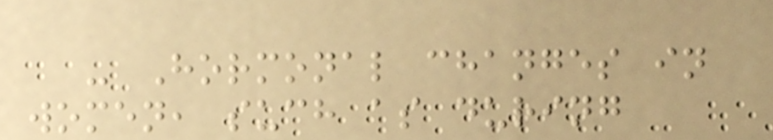- Hormonal changes in
women, such as during
